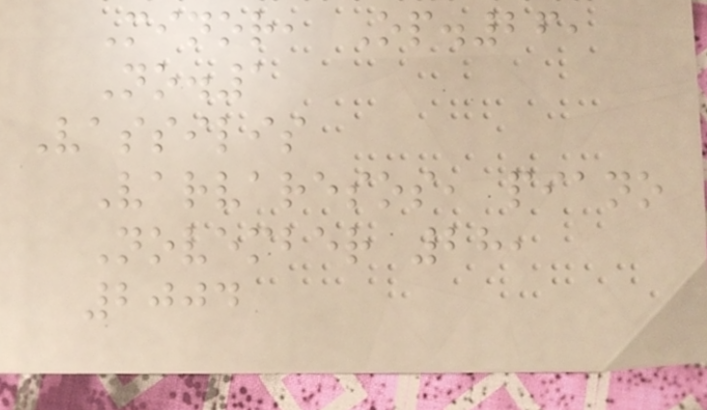Minor, Op.26,
No.1
Vassilis
Varvaresos, piano
November 28,
2004
